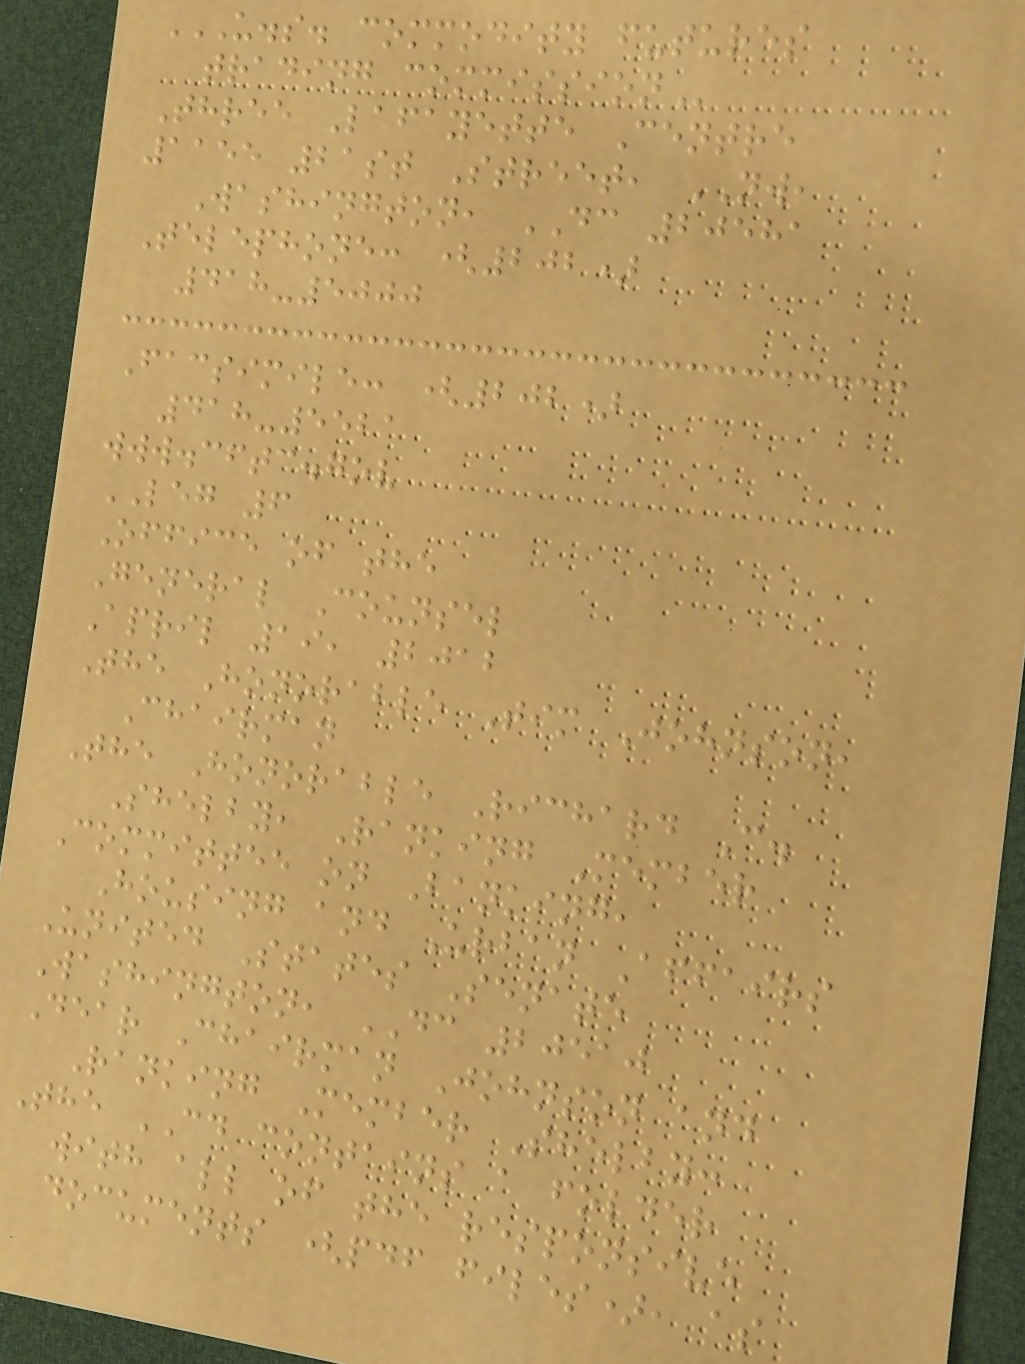U.S. COMMODITY FUTURES
TRADING COMMISSION
Three Lafayette Centre
1155 21st Street, NW,
Washington, DC 20581
Telephone: (202)
418-5000
Facsimile: (202)
418-5521
www.cftc.gov
LEG 6
Office of the
General Counsel
April 19, 2012
The Honorable Tim Johnson,
Chairman
The Honorable Richard C.
Shelby, Ranking Member
Committee on Banking,
Housing and Urban Affairs
United States Senate
Washington, DC 20510
Dear Chairman Johnson and
Ranking Member Shelby:
The CD contains a folder
with all of the responsive
documents (pdf files), as
